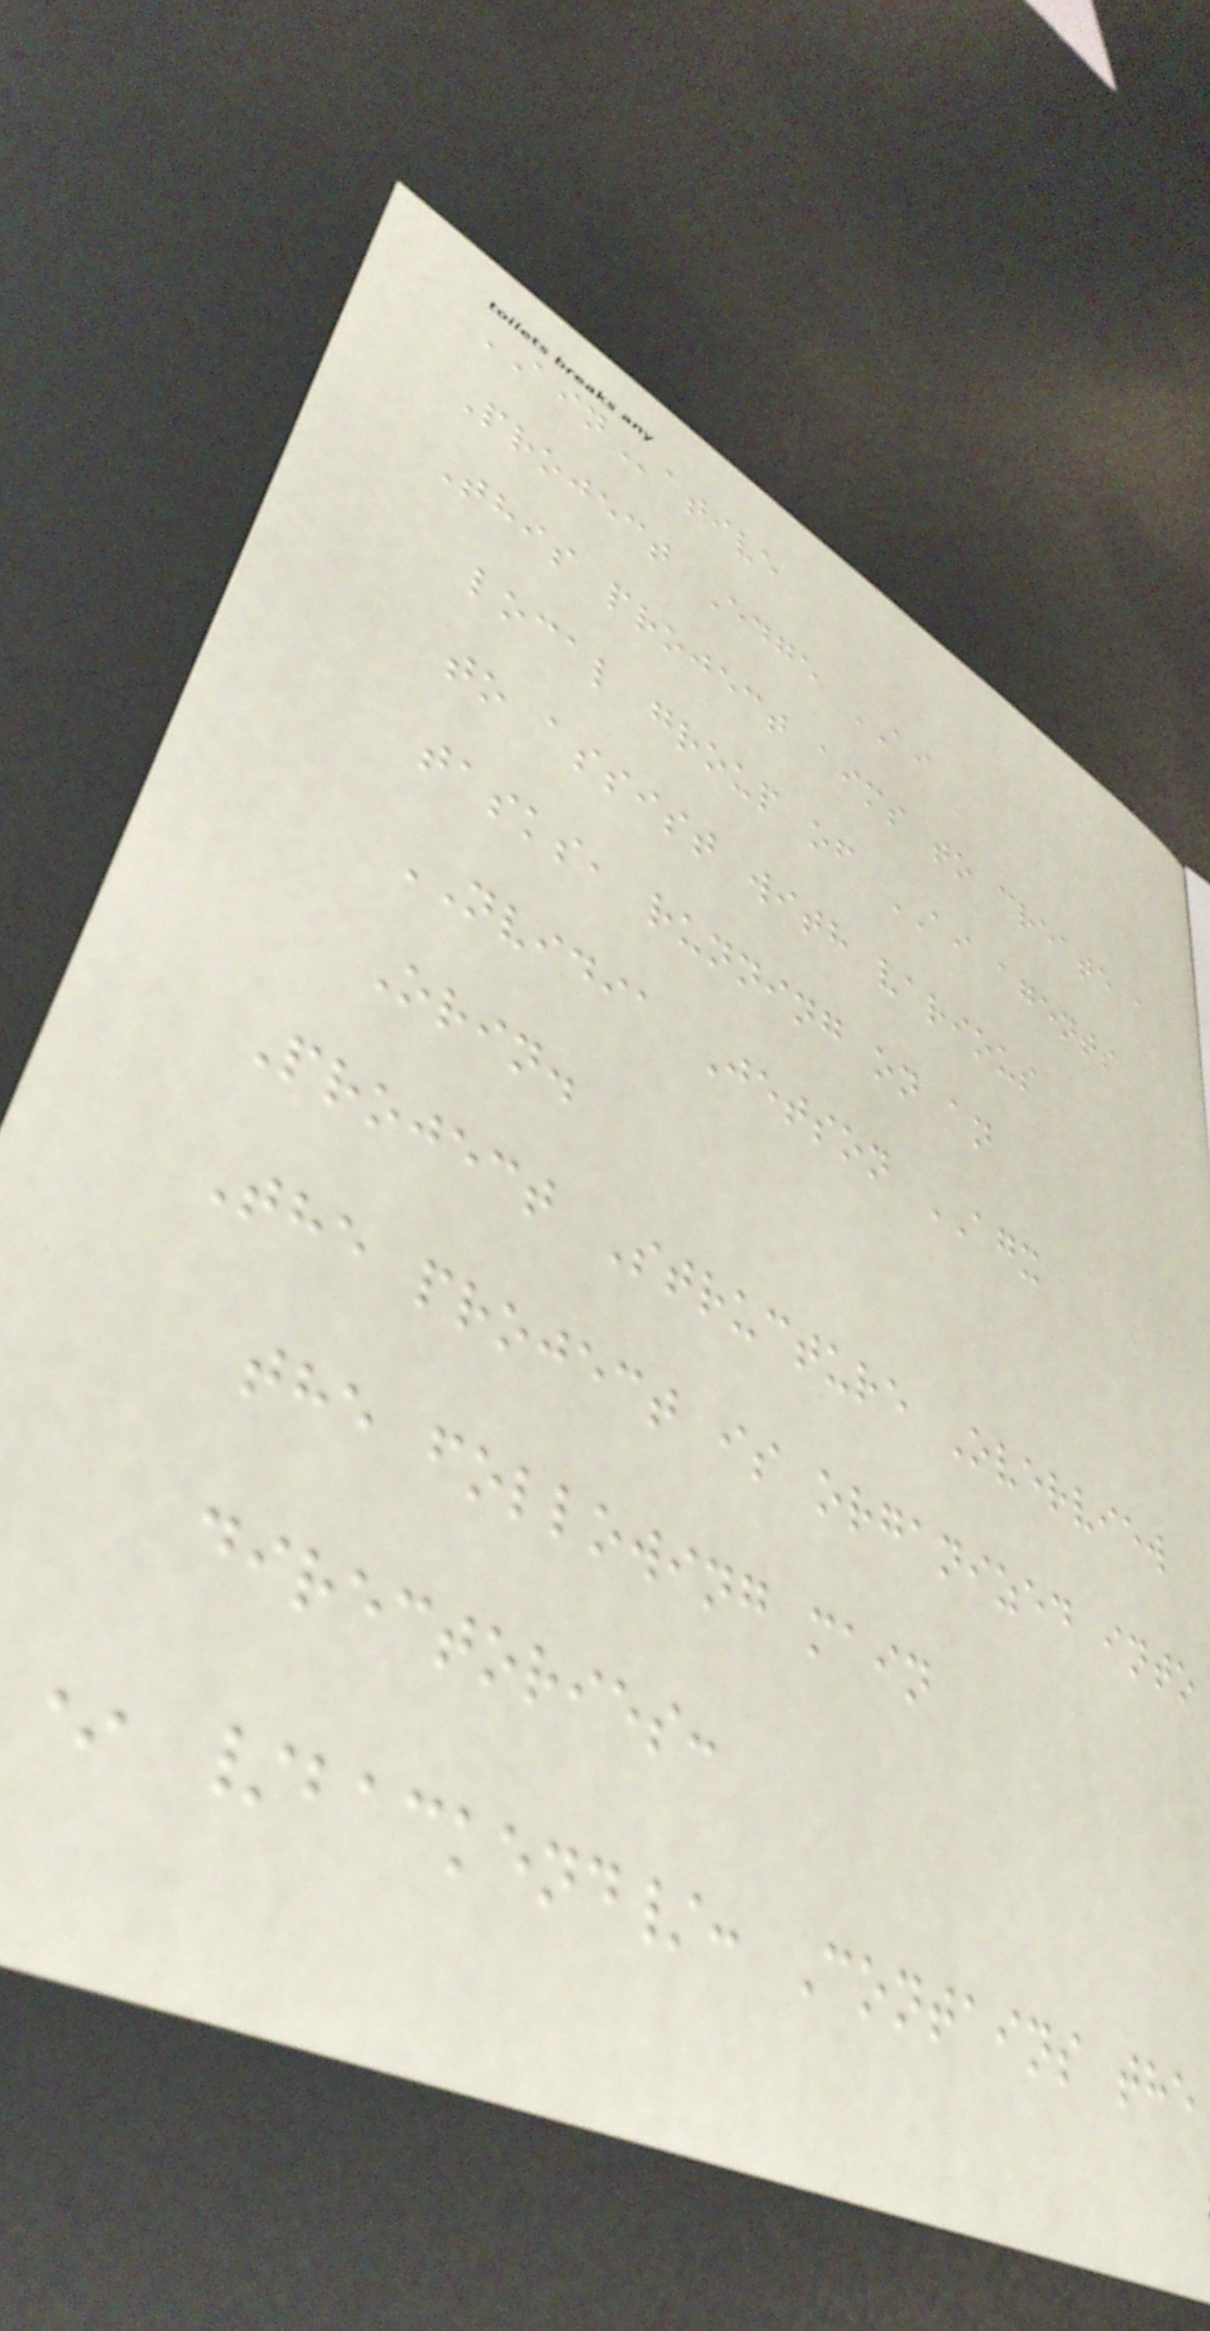AINative
Project Edge AI
This project aims to create a
local group of AI agents
to assist with various
tasks, running on an
NVIDIA Jetson AGX
Orin.
Project Structure Overview
The project is organized into
the following main
directories:
* /backend/: Contains the
